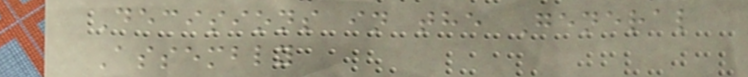Decisions in the General
Assembly
